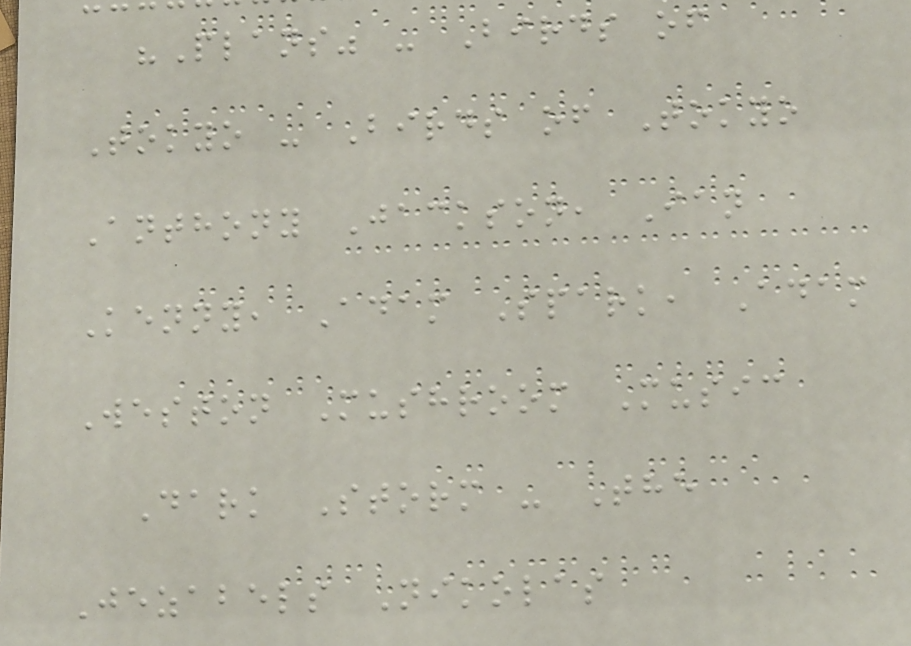"Plans" - Birds of
Tokyo - Birds of Tokyo
Anthony Jackson, Ian
Kenny, Adam Spark, Adam
Weston Mushroom Music
Dark Storm - The
Jezabels Nikolas
